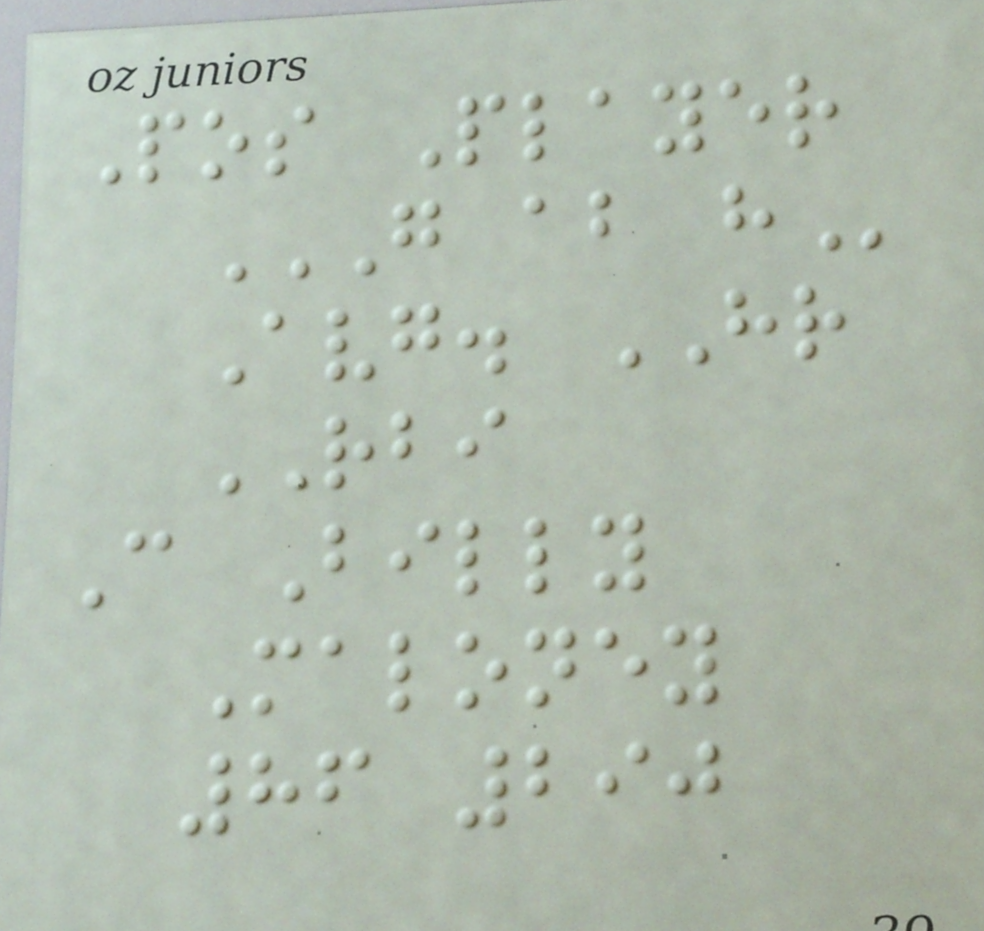Pos Player
G AB H
Avg. HR
RBI
C Billy
Maloney
86 290
